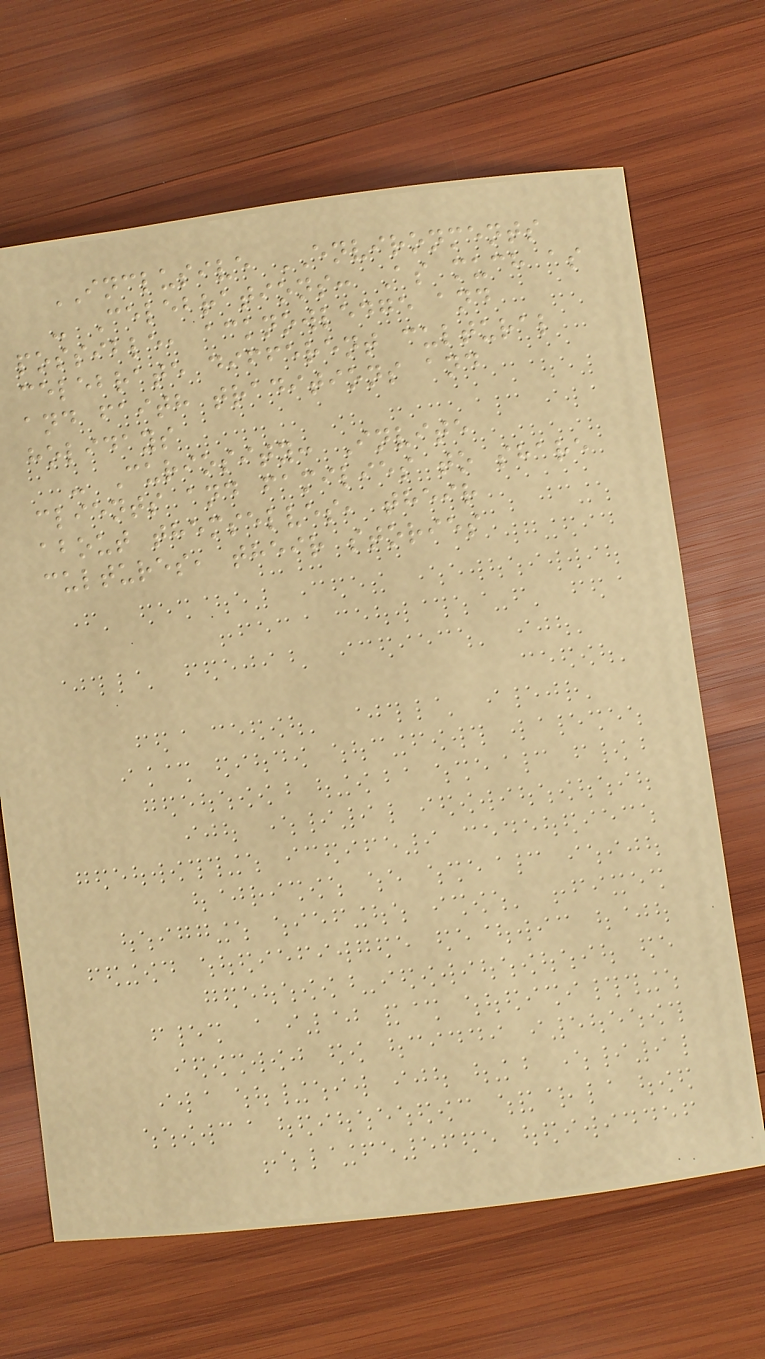INCLUSIVE ENVIRONMENTS
- Celebrations: As much as
possible, acknowledge and
celebrate different cultural
and faith traditions and
holidays
- Curiosity: Invite
clients and families to share
about themselves, their
cultures, their stories
